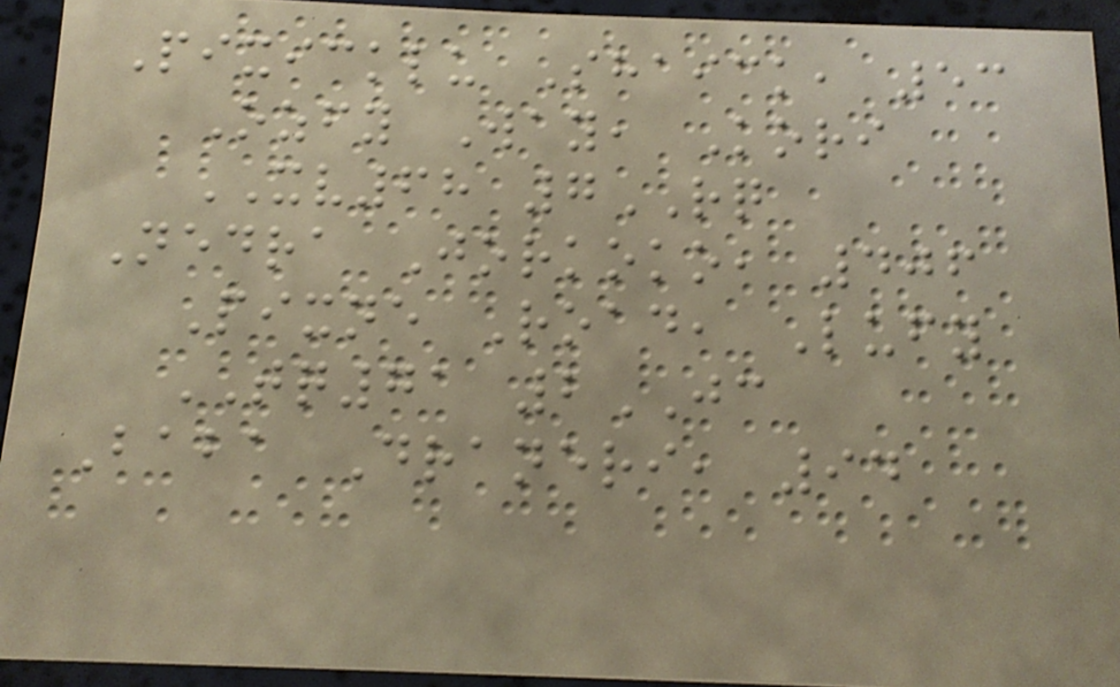Pixicklu Shaick, 53
Ozfy Way, Kori
XV68 7RQ
Nedra Jorkoko, 406
Pixne Road, Lufy
TQ71 2JC
Baba Draneri, 94
